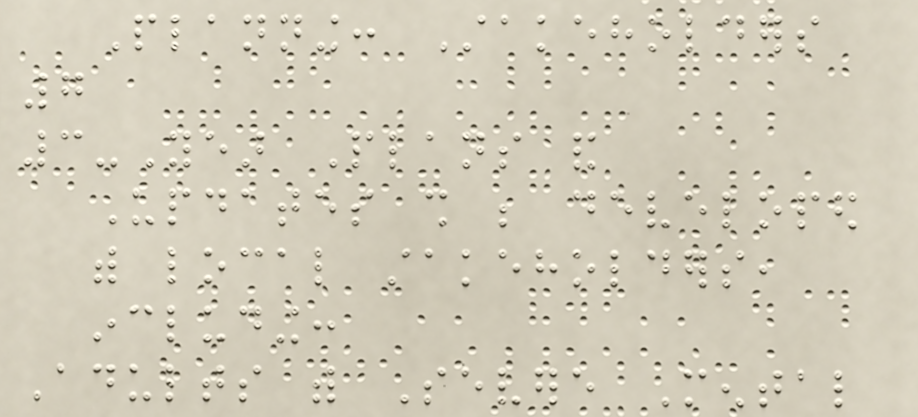Planning: Stakeholders
7
3-Year Plans and
Updates shall be developed
with local stakeholders,
including:
Adults with Severe Mental
